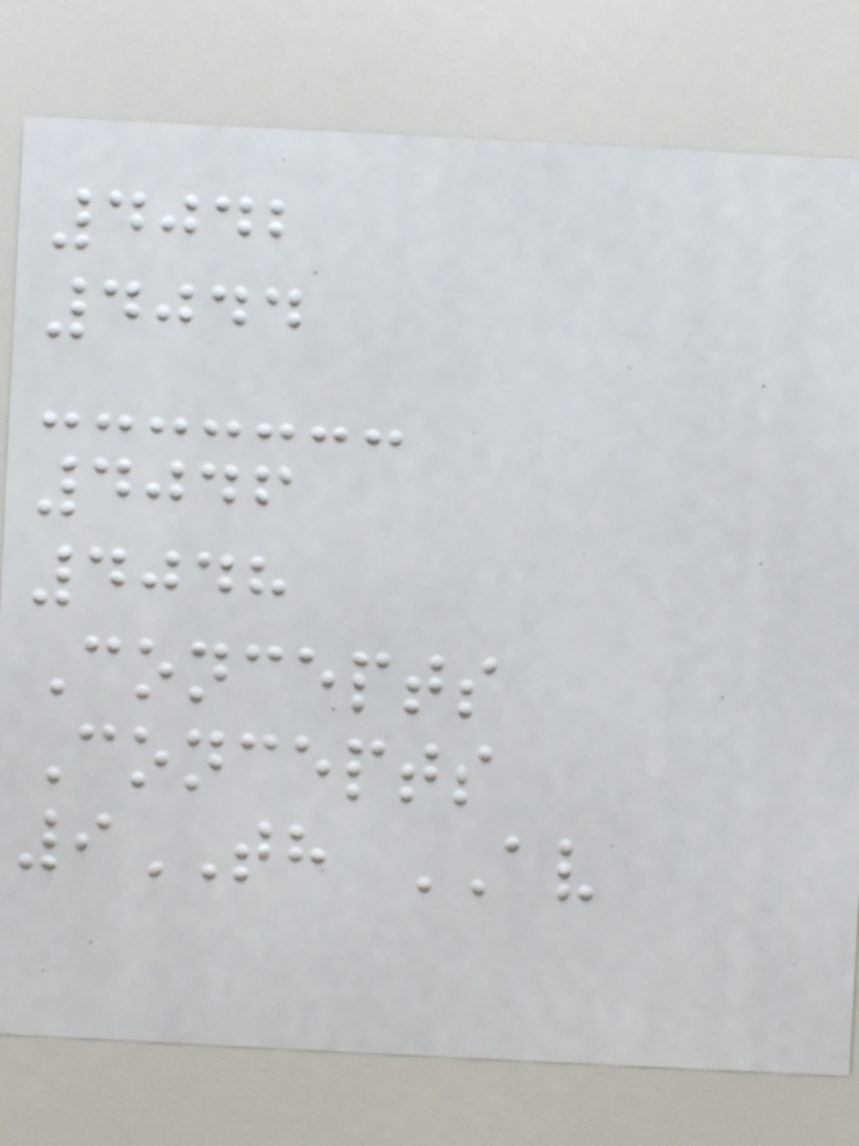4042
4044
4046
4048
Concepts
Concepts
9TH AV
